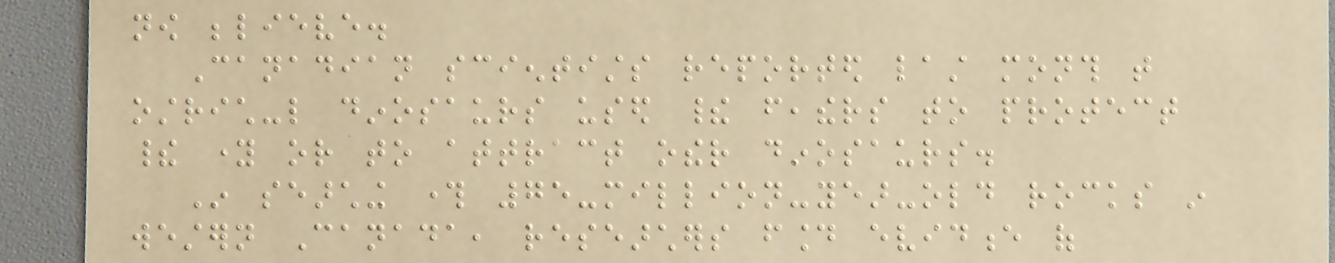now believe.
Canadian scientists reported last month that
ostrich-like dinosaurs used their feathers to protect
their young or to attract other dinosaurs.
In searching through 75-million-year-old rocks in
western Canada, researchers found evidence of
